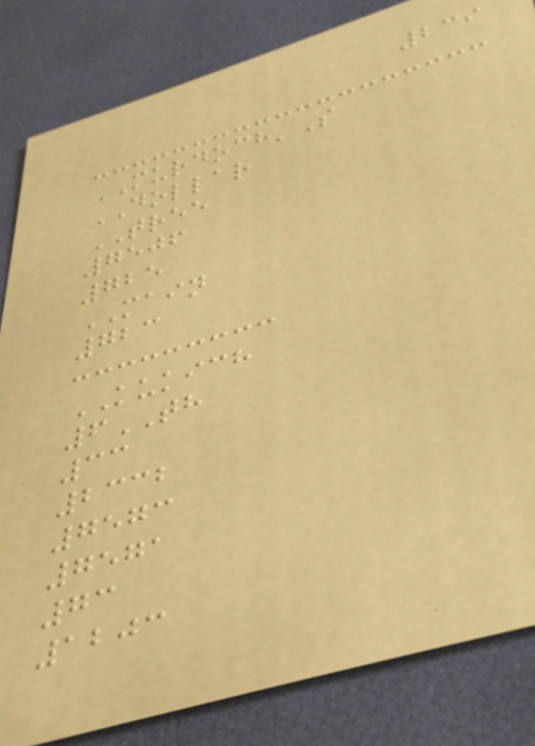239
MURDOCH'S
DOLLAR
TREE
7506
725
MAIN
723
KUKICH
6TH
33
2332
7573
7571
73
1203
